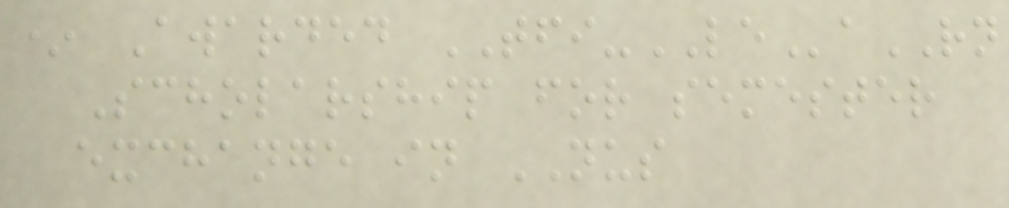* Awarded TFI-LEaRN
Scholarship for semester
exchange in NUS
